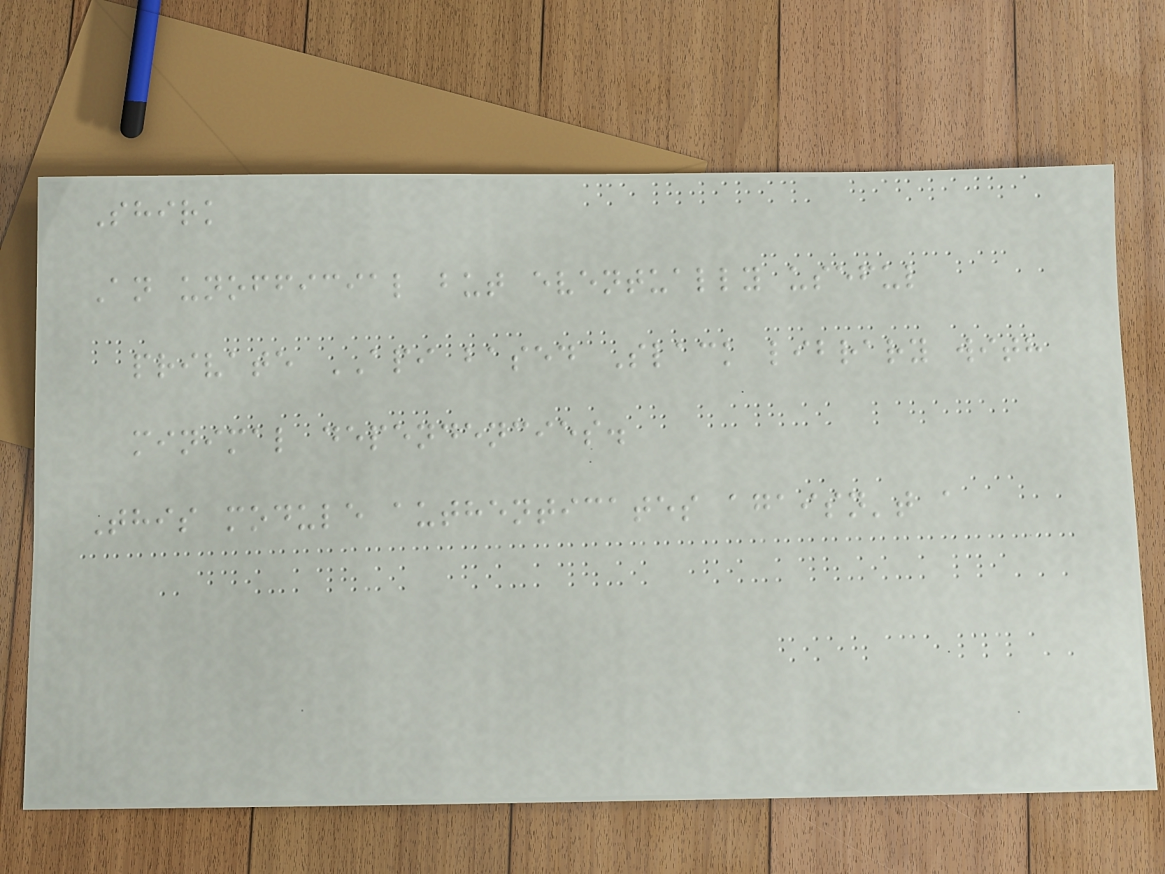Shirk
An unofficial but eventually useful
private API based Slack library with
minimal dependencies.
This module authenticates agaisn't a
